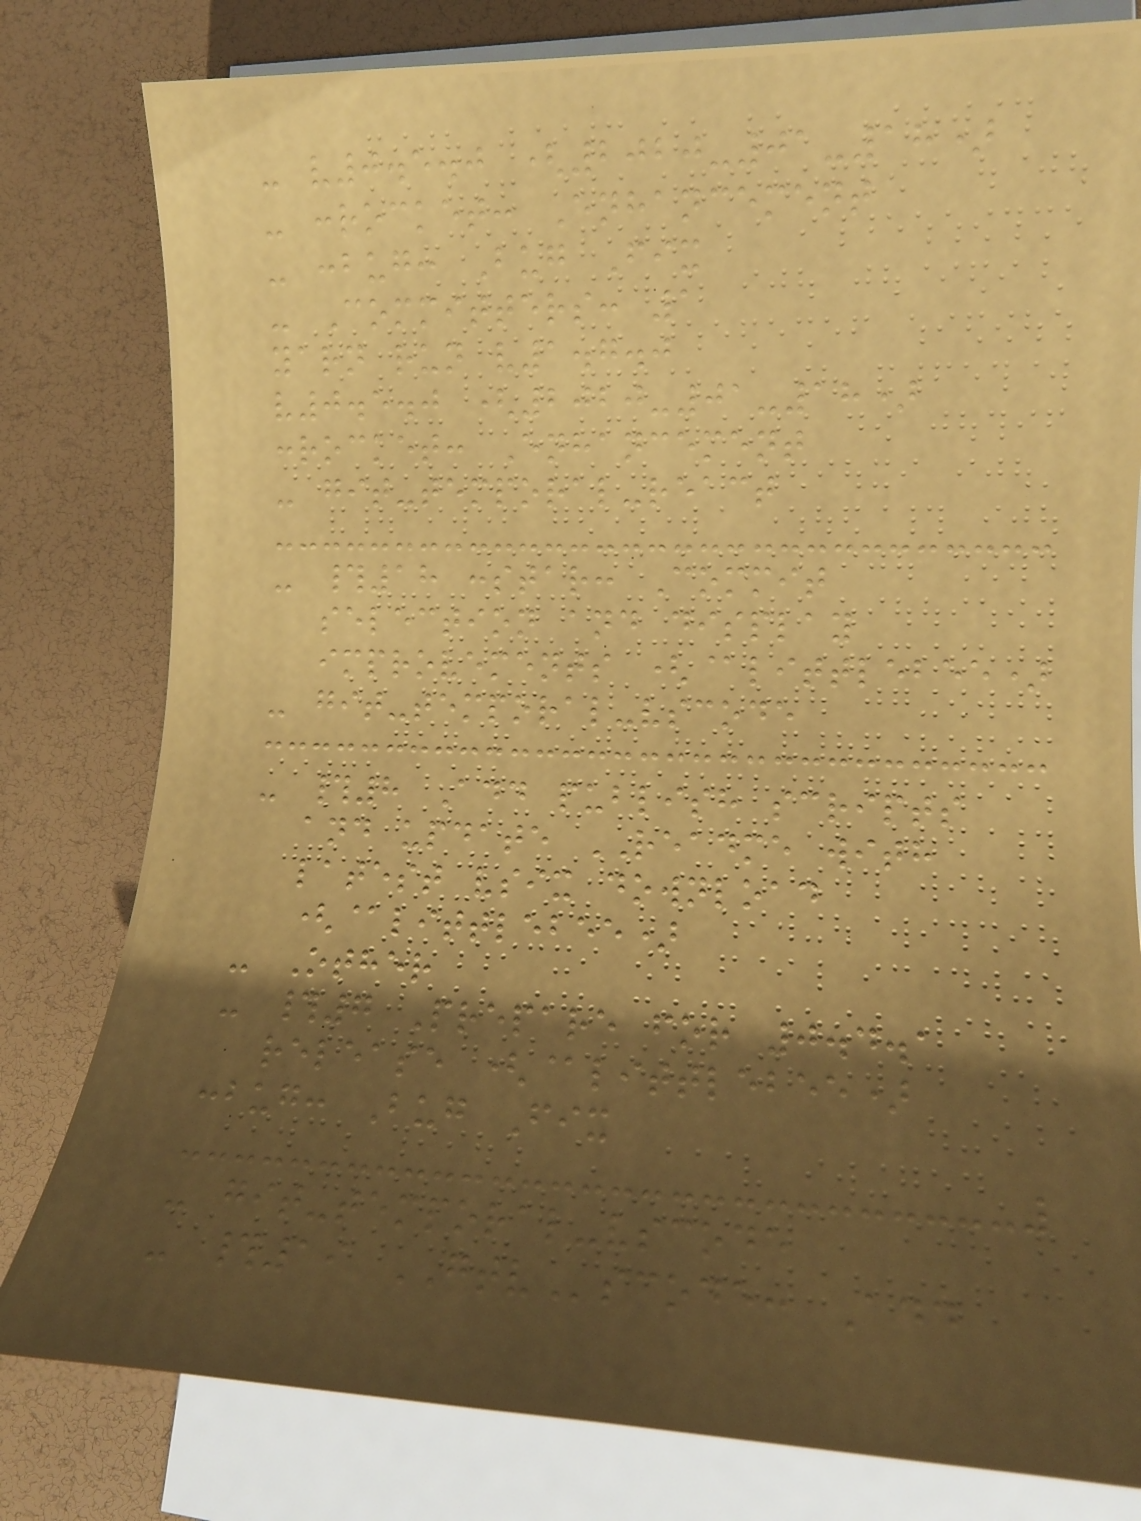- v0.5.0 (2020-01-18)
- :rocket: Enhancement
- :bug: Bug Fix
- Committers: 1
yarn run v1.7.0
v0.5.0 (2020-01-18)
:rocket: Enhancement
- git-temporal-react
- #18 :star: Commit
selection and display
improvements (@littlebee)
- git-temporal-vscode
- #8 Add publish scripts
and update README with
latest vsix download
(@littlebee)
- Other
- #7 Prepare for 0.4.1
release (@littlebee)
:bug: Bug Fix
- git-temporal-vscode
- #19 GTVscode: Add
